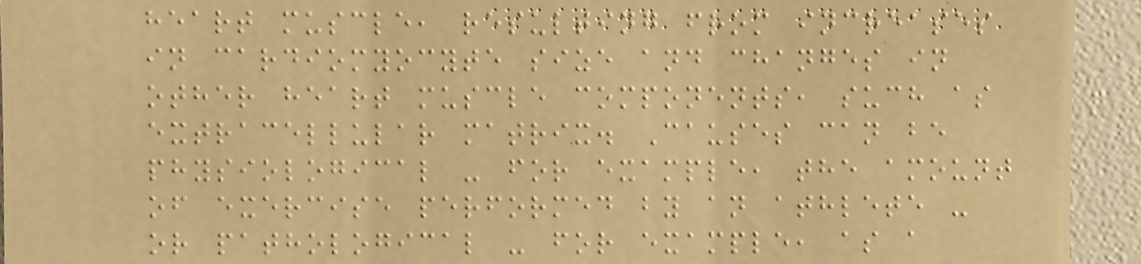heart muscle, resulting from increases
in cardiomyocyte size and changes in
other heart muscle components, such as
extracellular matrix. Causes can be
physiological - for example, the amount
of exercise performed by an athlete -
or pathological - for example, as a
